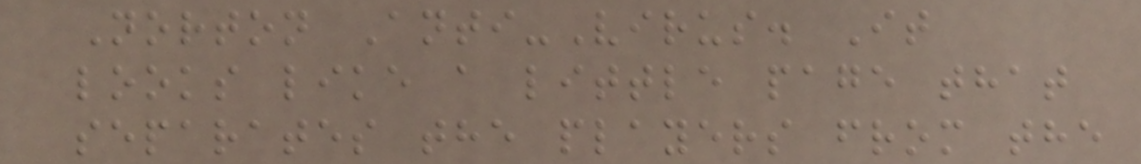Norton Anti-Virus. It
looks like a little page that
separates the players from the
